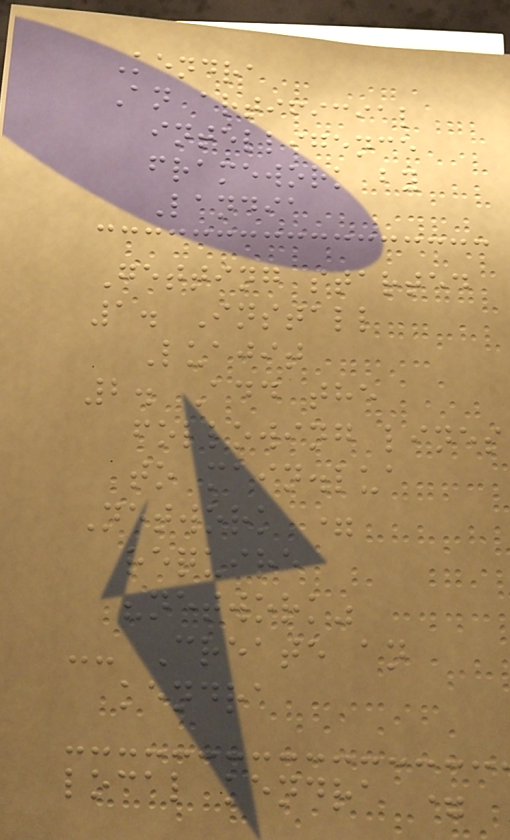Kendra
An artificial
intelligence
framework by
Landia
Getting started
1. Install
Luajit
2. Add the
following lines
to main.lua
Network =
require
"network"
-- Create an
kendra
local kendra =
